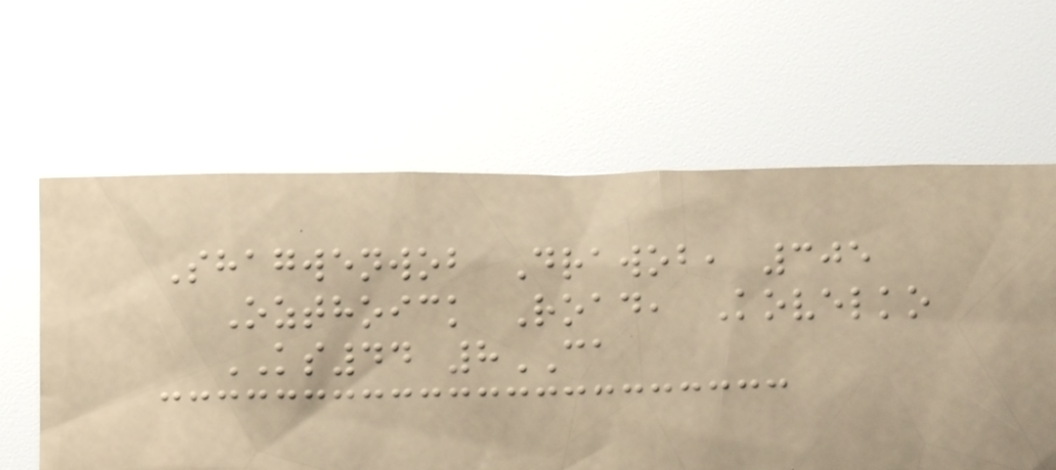Shagwenwob Drawob, 305
Ozthoick Road, Kovelko
KS44 8CA
